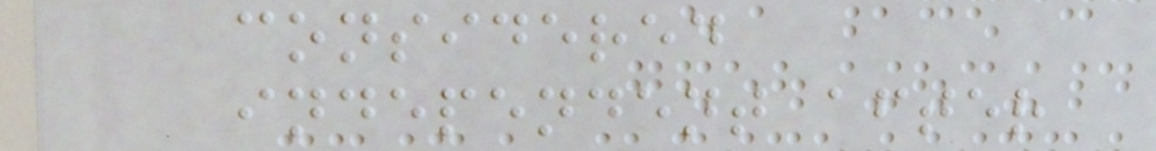considered
independent after
